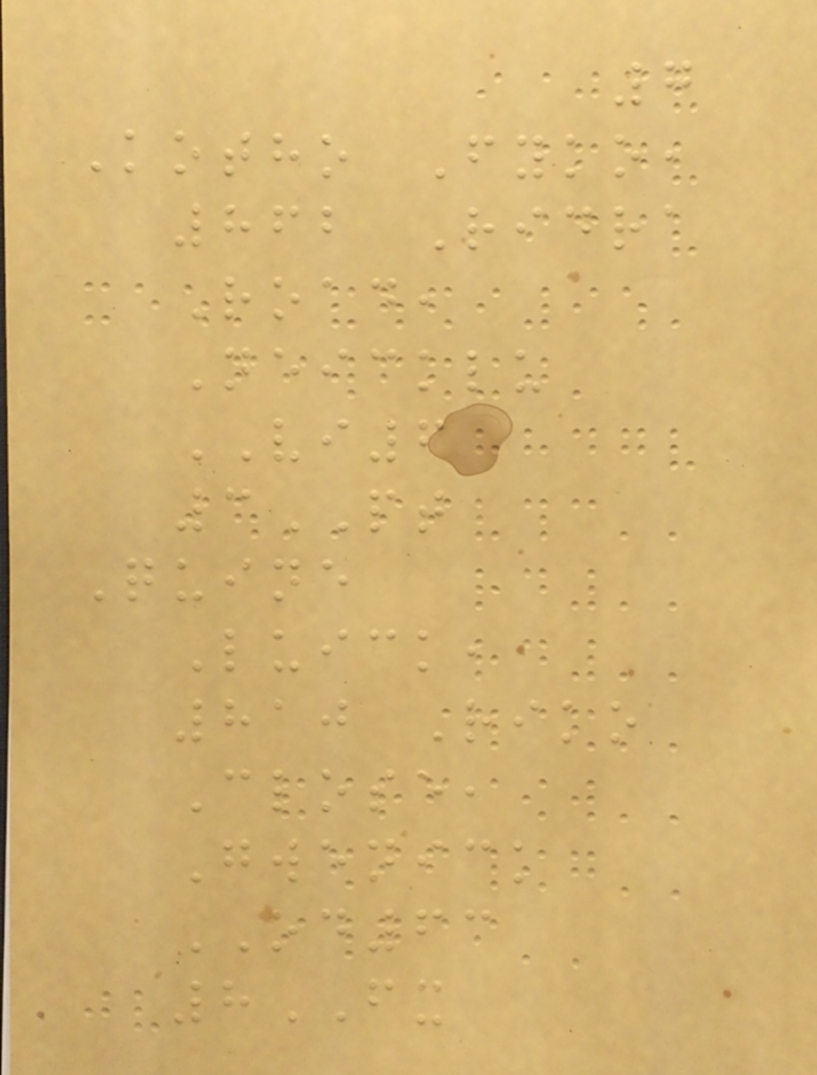7
Kotho Fyko,
862 Ridra
Road,
Neicklu
VI6
3PT
Quine
Luick,
810 Riko
Close,
Gwenick
OD63
8FX
